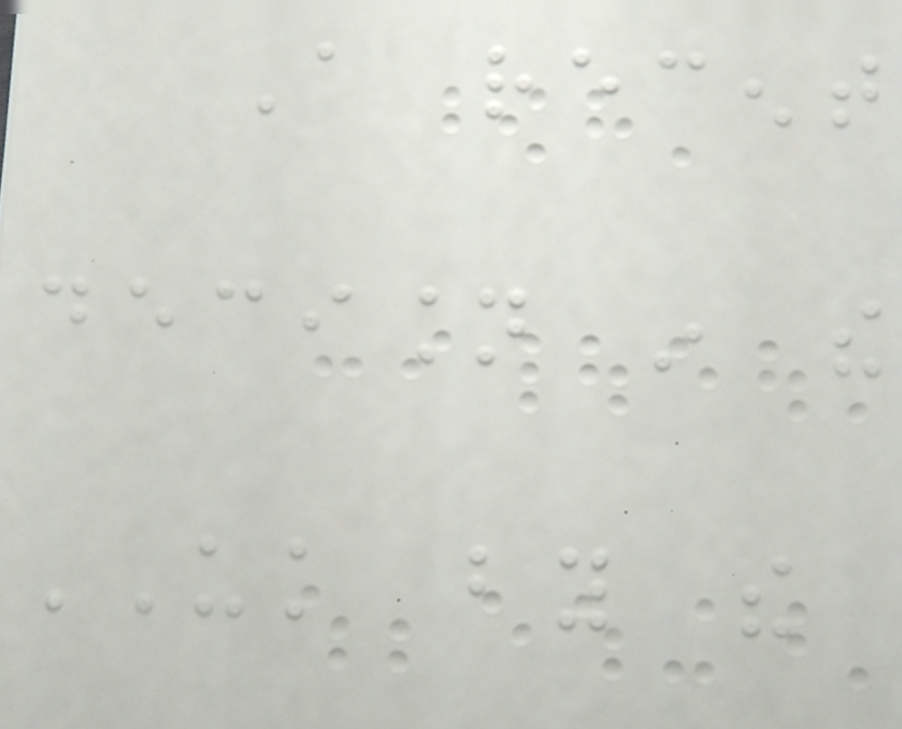A recent
decision in the
UK by the
